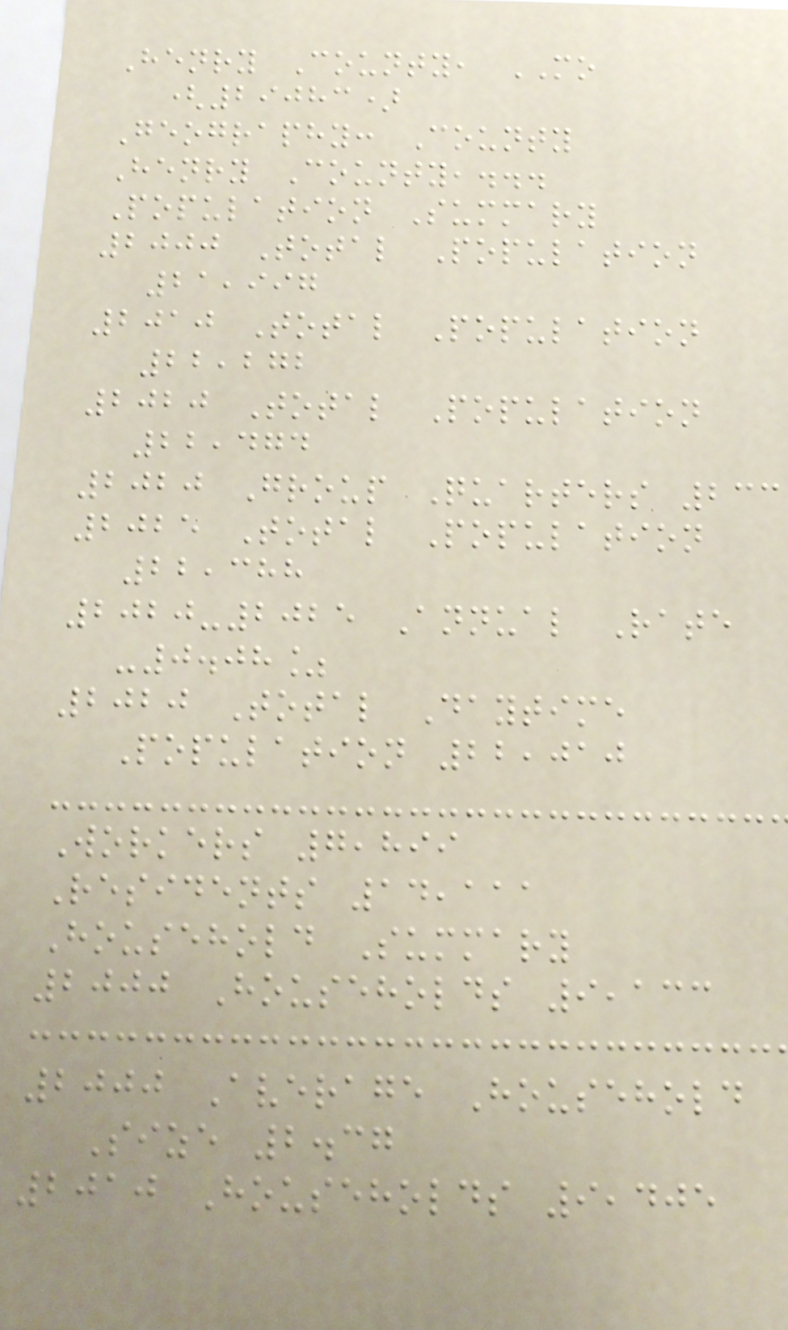Henry County, MO
(29083)
Geography: County
Henry County,...
Population Summary
2000 Total Population
21,997
2010 Total Population
22,272
2020 Total Population
22,474
2020 Group Quarters 233
2025 Total Population
22,388
2020-2025 Annual Rate
-0.08%
2020 Total Daytime
Population 22,010
Workers 7,899
Residents 14,111
Household Summary
2000 Households 9,133
2000 Average Household
Size 2.37
2010 Households 9,405
